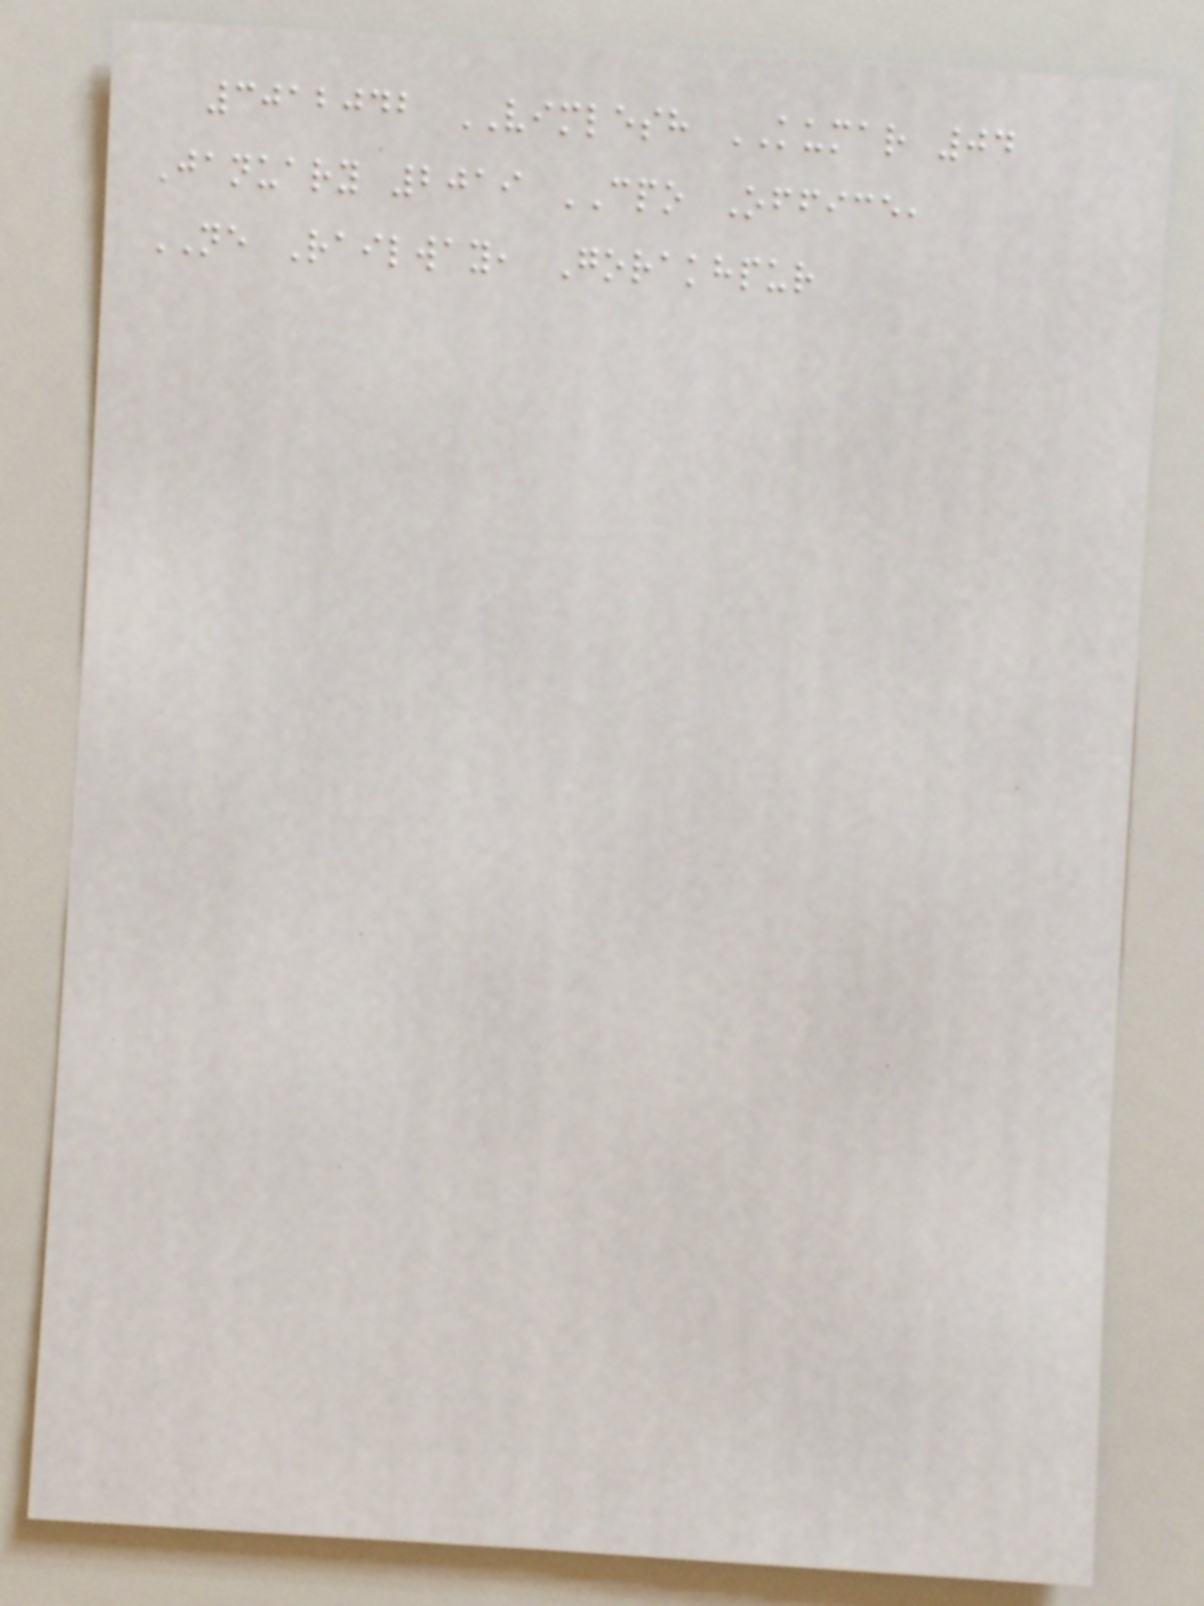3012042 VIMLESH KUMAR 04
January 2019 CPO Office,
NE Railway, Gorakhpur
